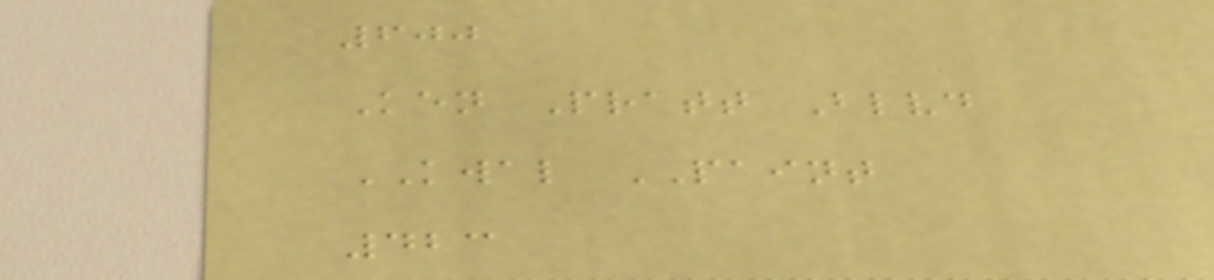600
Ken Pratt Blvd
KWAL PAINT
423
